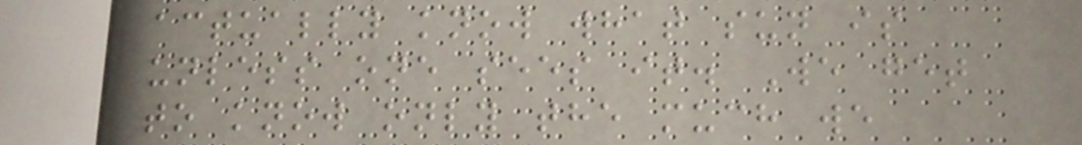actually know what sun is
unless one sees it. We get
to know only the much we
